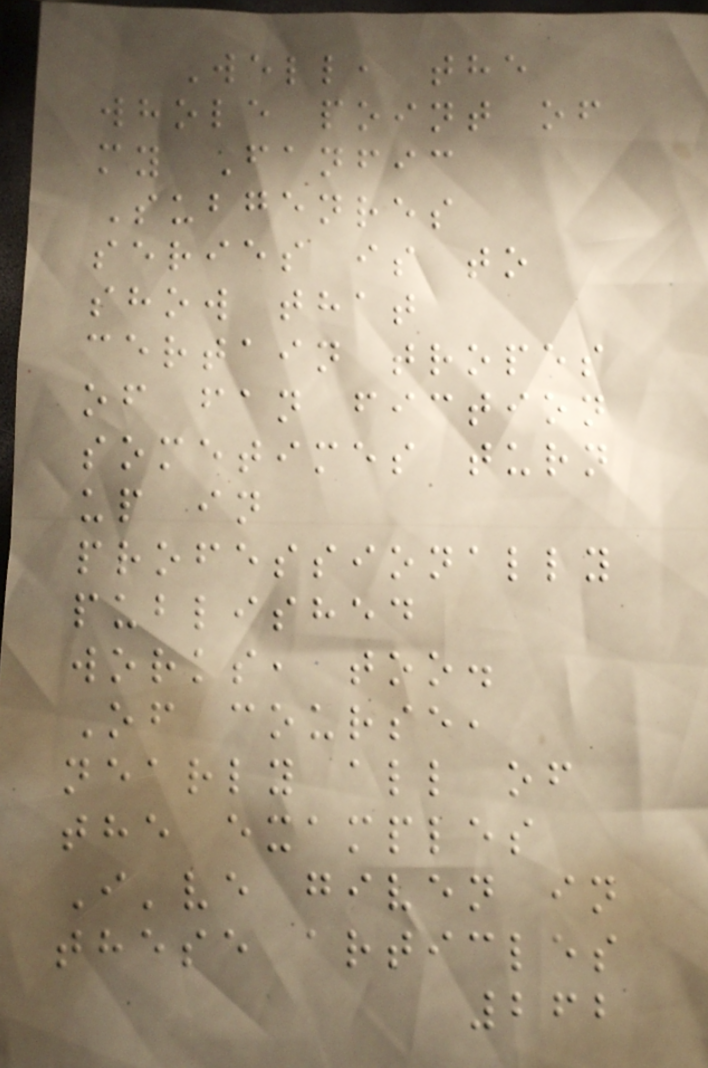Well, the
whole point of
my Fanfic
Subgenres
series is to
show that
certain tropes
of fan fiction
sometimes turn
up in
professionally
published
works, too.
Of course,
nearly all of
the examples
I've given in
these articles
262
